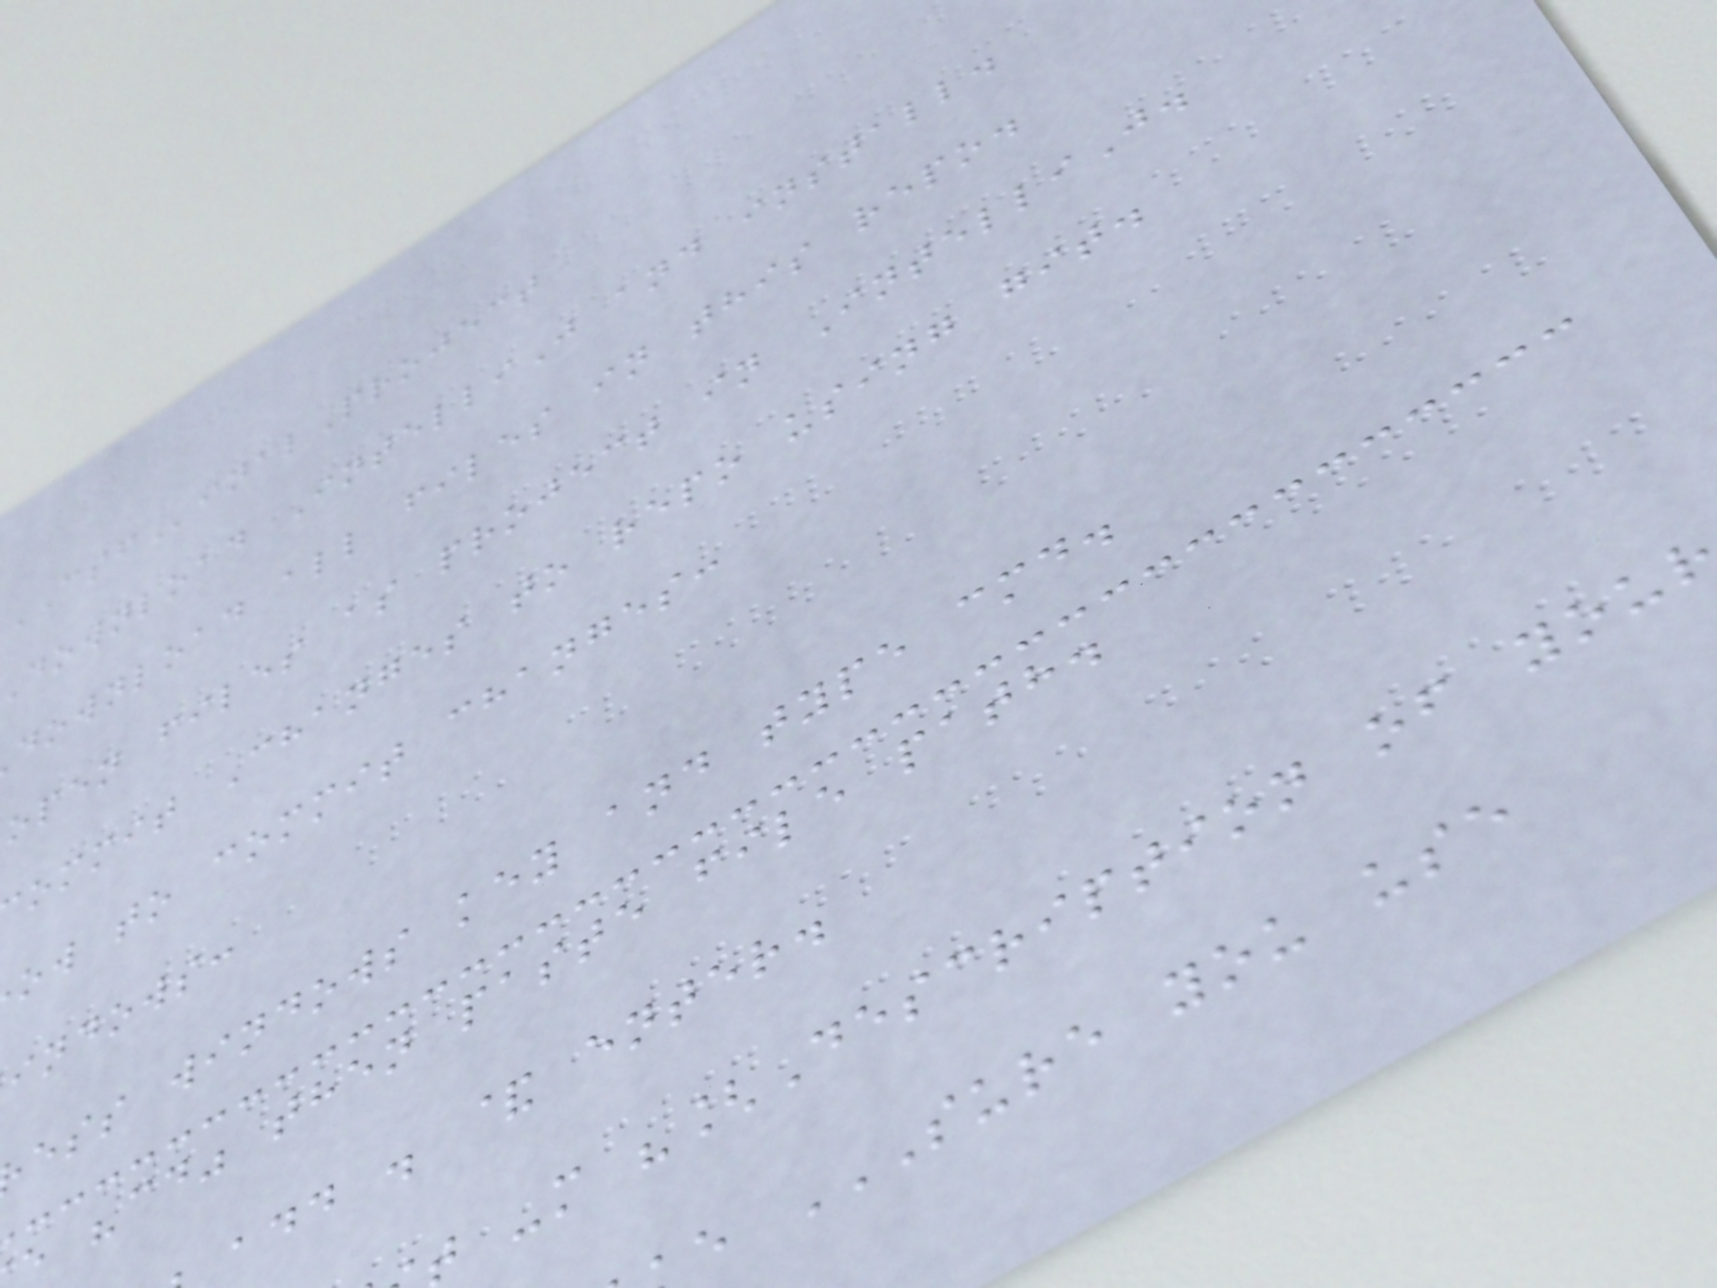CSFinalProject
download IntelliJ and install.
download all files in this repo.
open files as project in IntelliJ.
ommit Changes to repo using git.
ow to commit changes:
indows:
ess windows key and type cmd.
e "cd" then paste file path.
add . & enter.
-m "[Description of your
